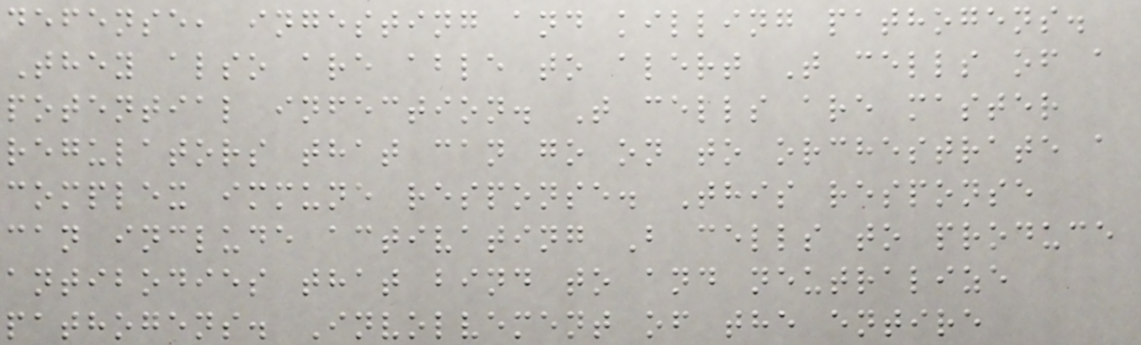defense, ingesting and killing pathogens.
They also are able to alert T cells of a
potential infection. T cells are master
regulators that can go on to orchestrate a
complex immune response. This response
can include activating B cells to produce
antibodies that bind to and neutralize
pathogens. Involvement of the entire
